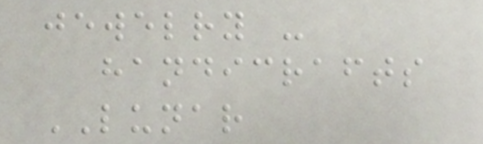jewelry -
handicrafts
LUNAR
